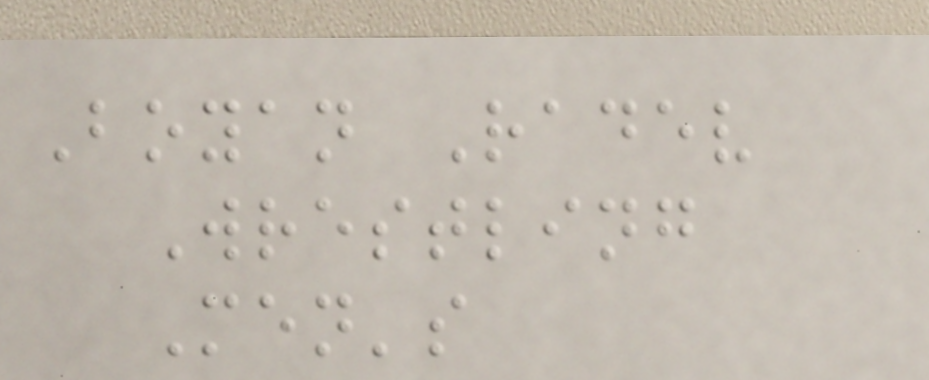Boyan Radev
Wrestling
Men's
